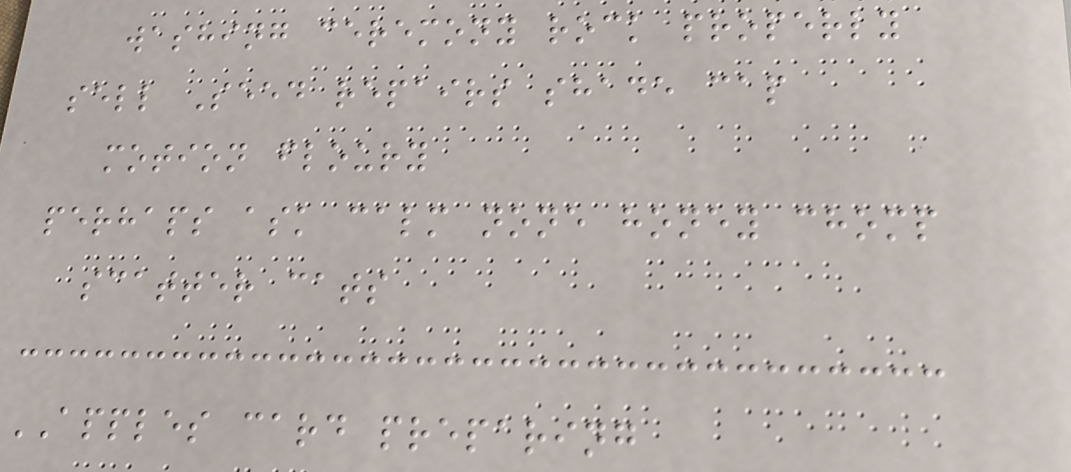washing ceremony rock properly
sell Seed repairs shade cap
motion floury
perhaps ask calm none honey chomp
scatter cats
APPLES card preparing
